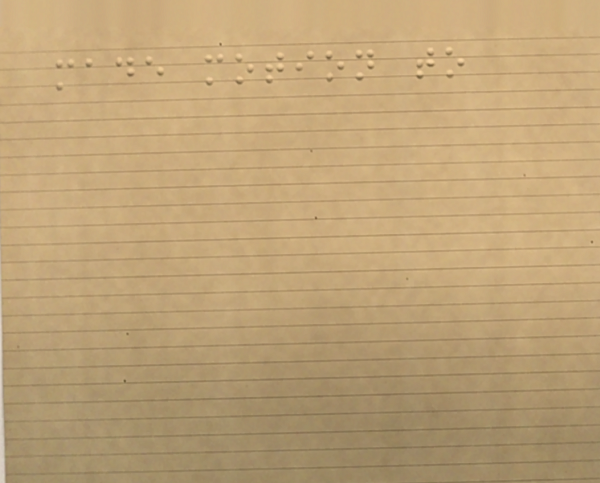made motion to
